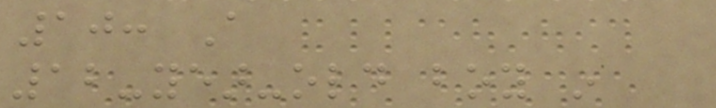10: A
12-year-old boy in
